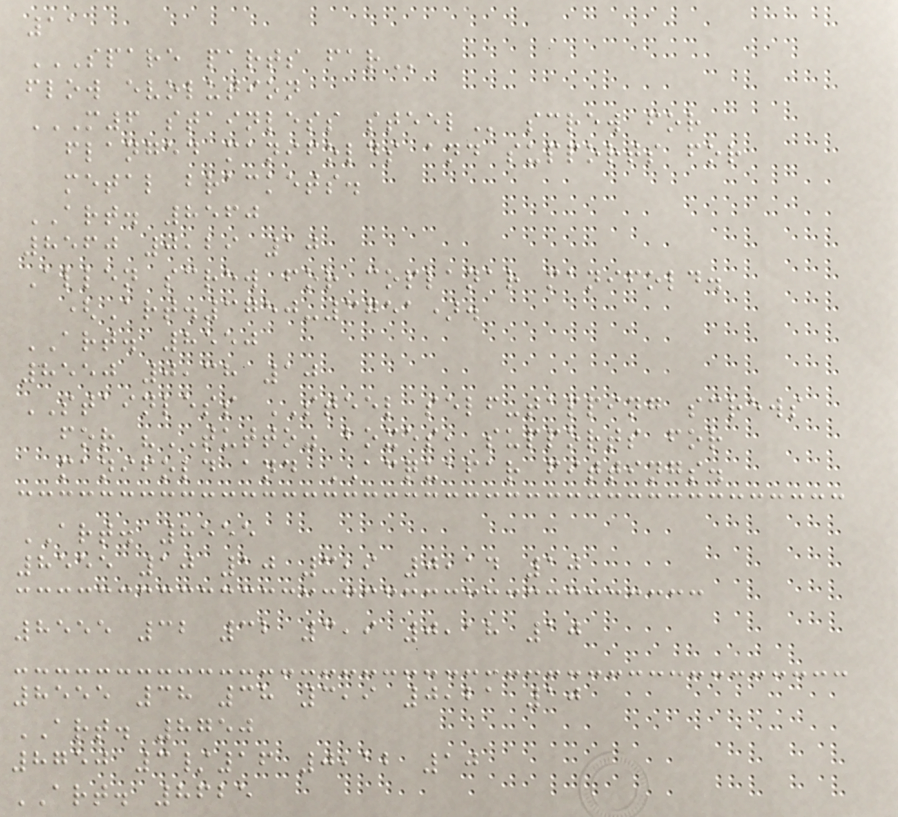11
SPARE PARTS FAR
flow evolution
M6 STAINLESS STEEL screw for
flanged manifolds and supports for
metal brackets.
ART. 8560
8560 0,29 10
Allen screw for coplanar manifold.
(Art.3750-3751).
ART. 8550
8550 0,38 10
STAINLESS STEEL self-tapping screws
for "TUTTO" boxes, supports for
manifold and ACQUAFAR fittings.
ART. 8555
8555 10 10 3,9 0,14 10
8555 32 32 3,9 0,18 10
8555 38 38 3,9 0,21 10
ART. 8750
8750 3/16 0,12 10
ART. 8625
